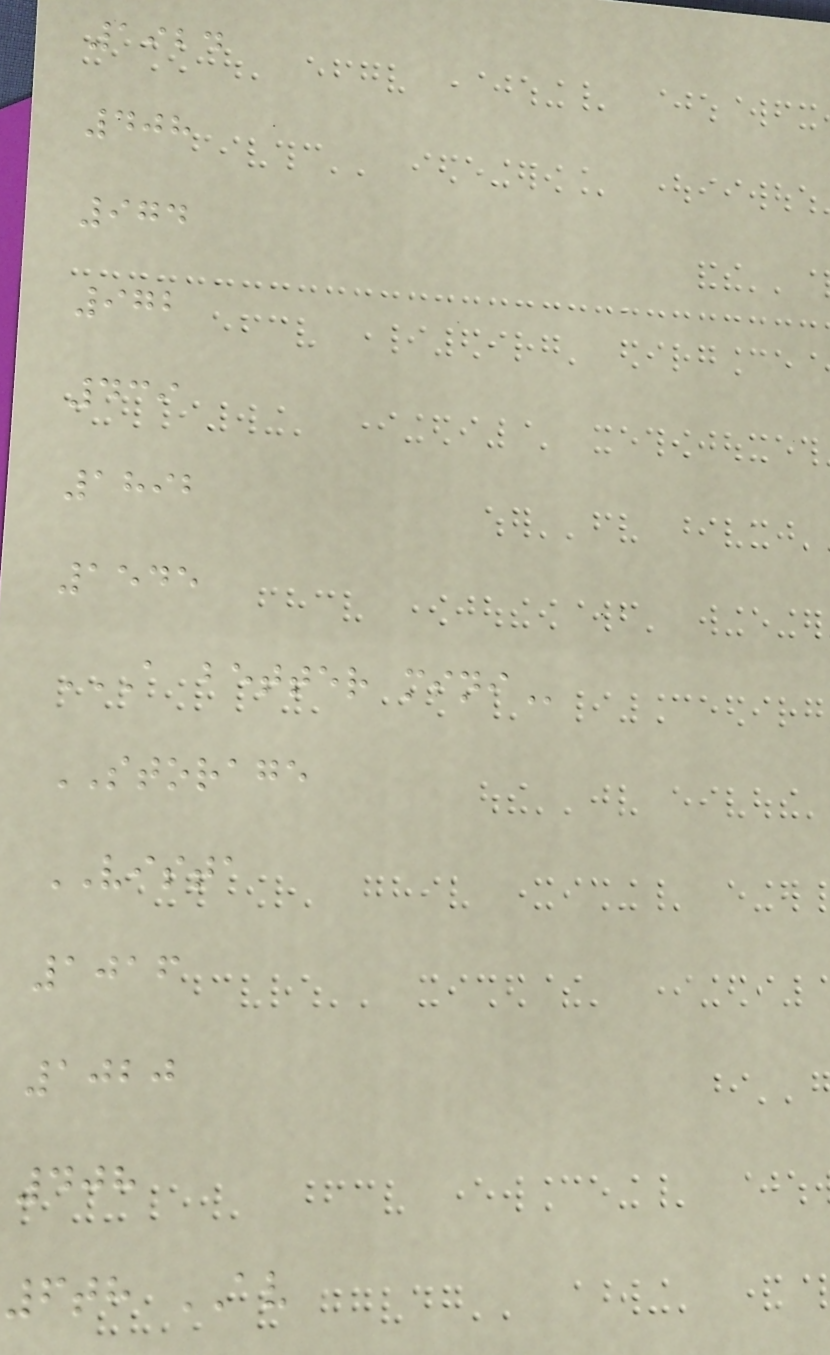1924
408
974
972
439
1892
1545
A BETTER MINI
STORAGE
VISTA
1016
1020
408
6th AV
